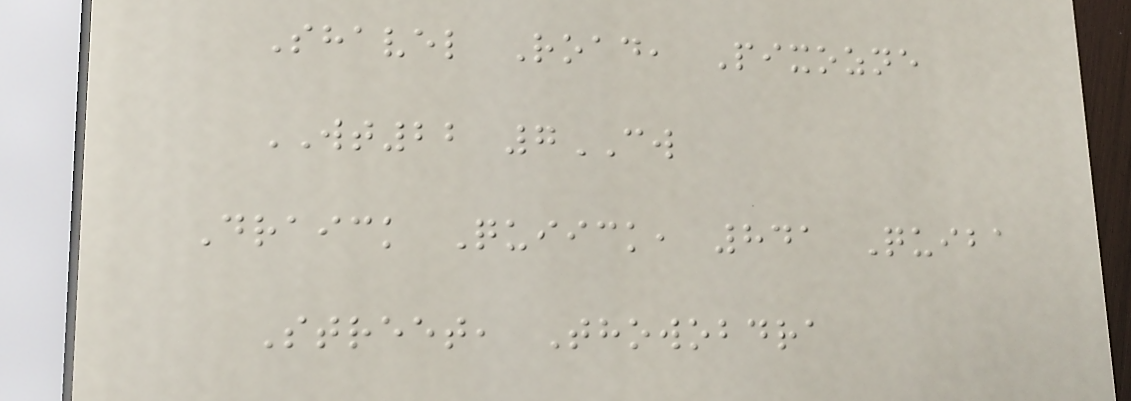Shavel Road, Pixozne
WT22 7CW
Draick Quiick, 841 Quiba
Street, Thowobdra
